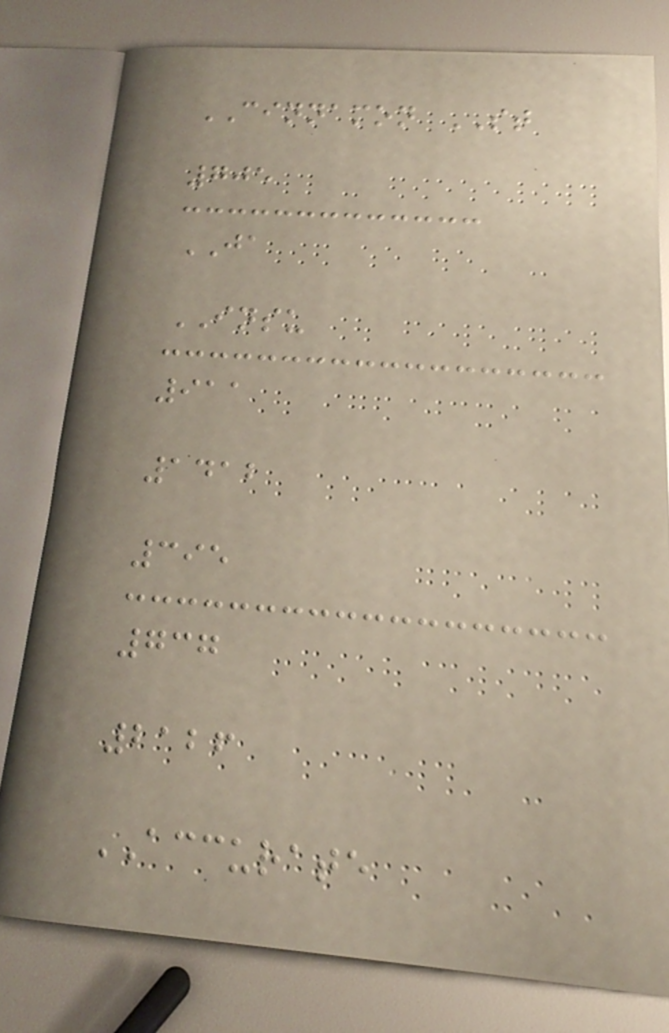CINNAMON ST
705
JA
INSU
911
1412
395
737
2126
ACCURATE
